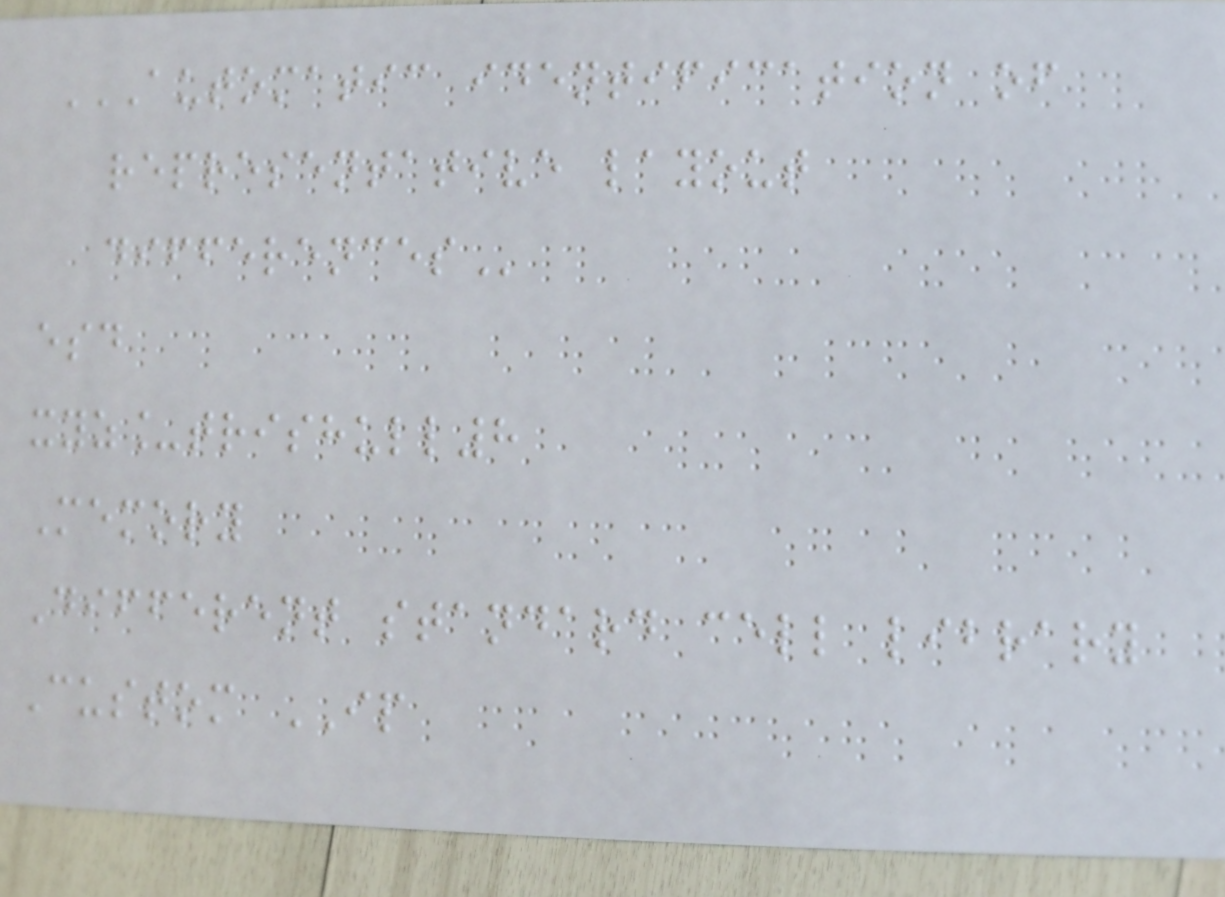AUTOMATIC IDENTIFICATION OF
REPRESENTATIVE LAYOUT
DIFFERENCES
esd
xyz_trishull8
Memory
Different standard cell library
Custom IP
